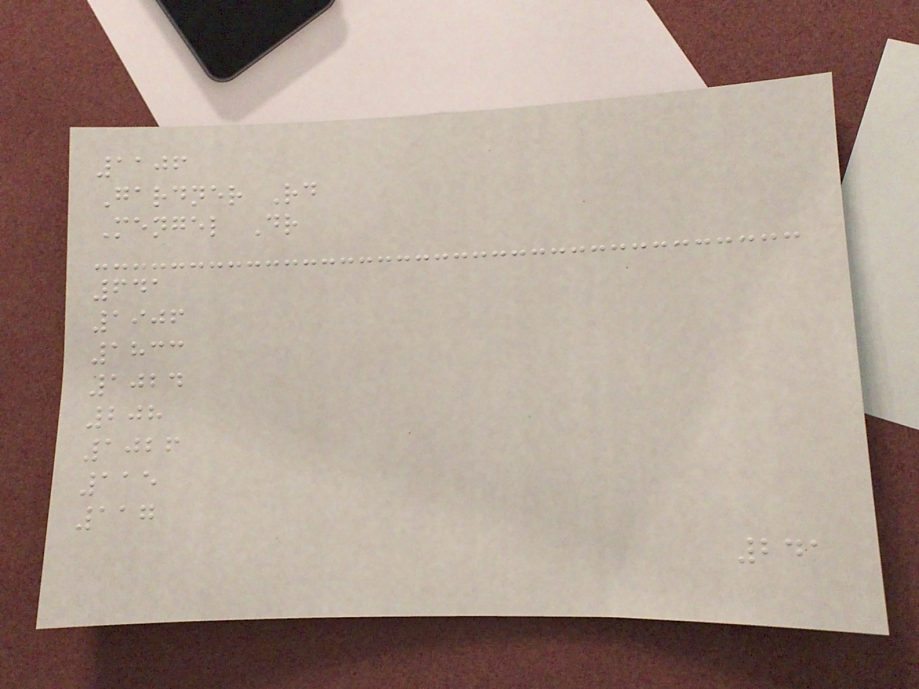1106
Gardner Rd
Mengel Dr
641
1906
1833
1024
208
1026
115
117
241
